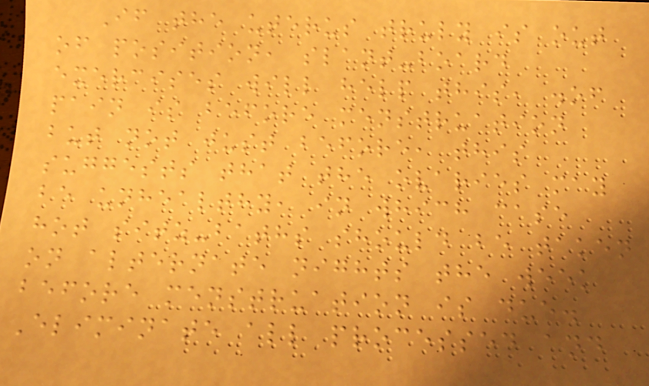If the uterus truly is out
of position, slant-board
exercises will help this, .of
pain is before menstruation
but not just before, this
suggests that the ovaries may
be unhealthy, in which case
hot sitz-baths should be taken
on alternate nights the week
before menstruation is due.
Eliminate all processed and
